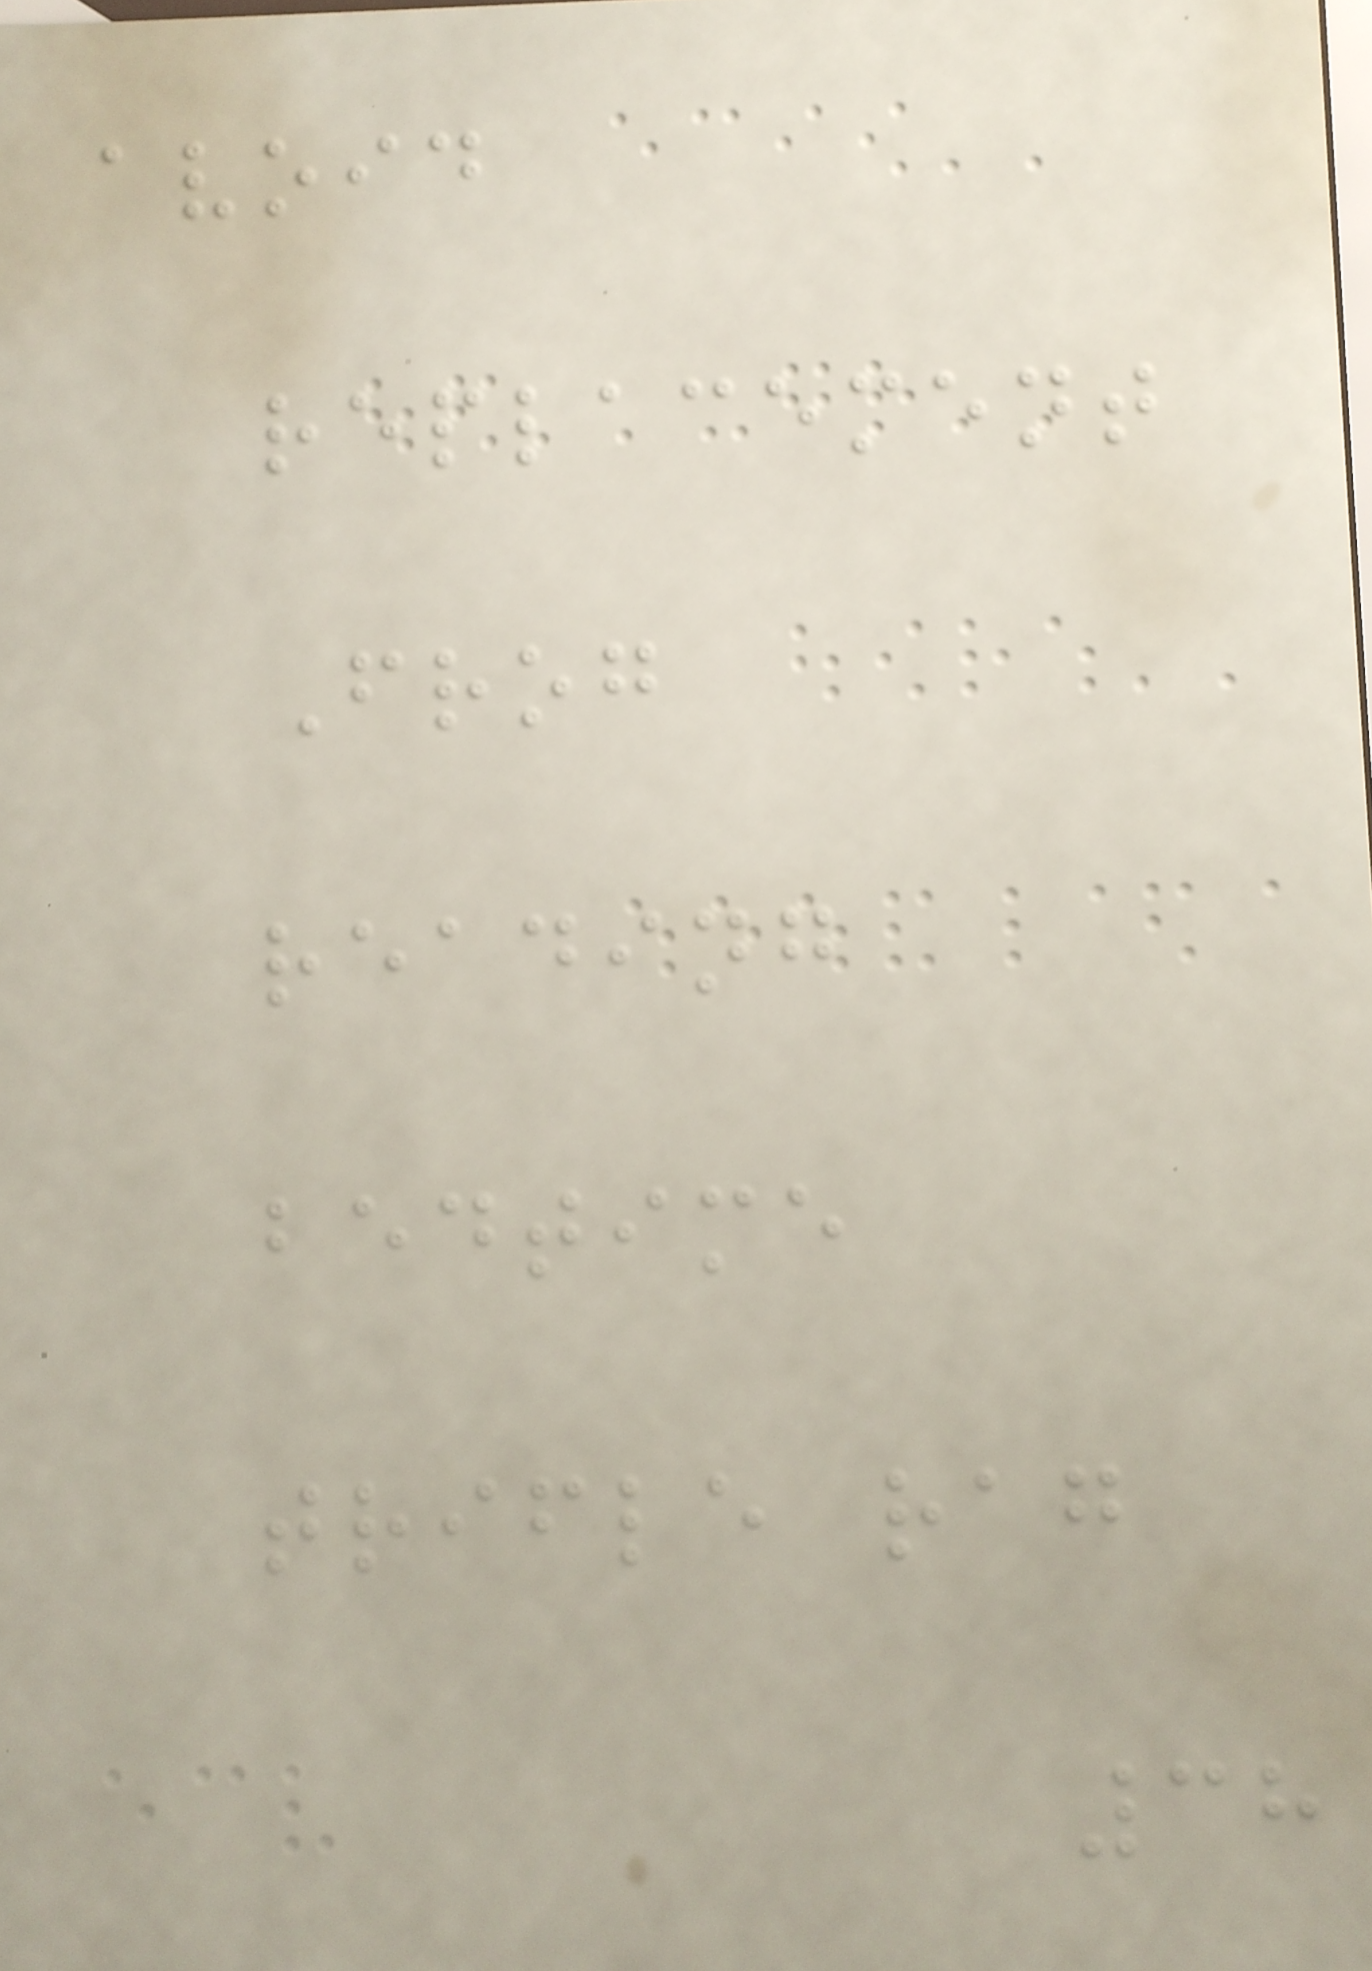avoid
replacement
Frog
reading
bedtime
trifle rag
38
